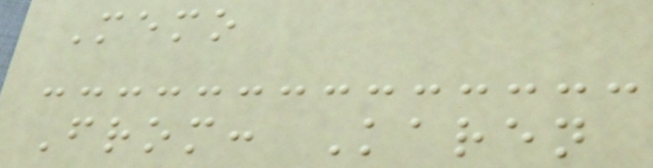Memo
From: Karen
